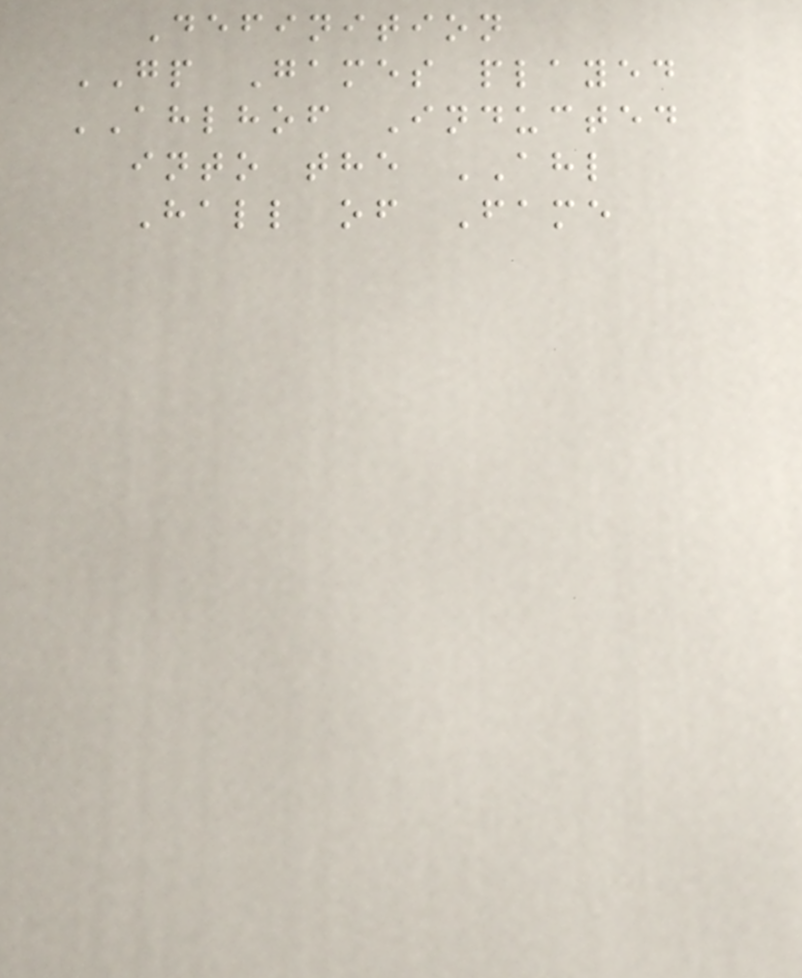Definition
GP Games played
AHLHOF Inducted
into the AHL
Hall of Fame
